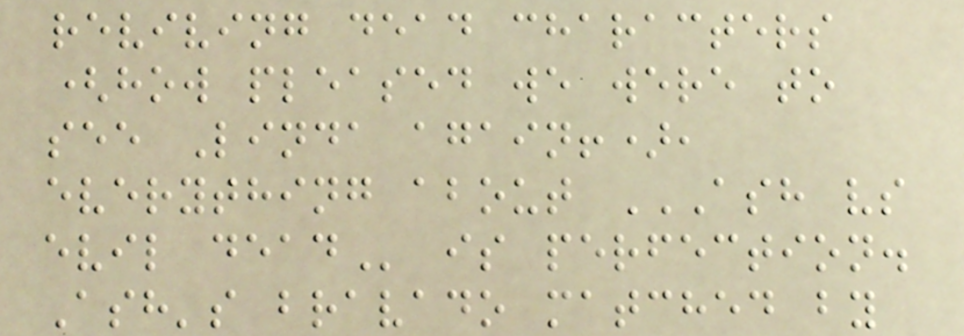reviving dead characters
(how pleased we were to
see Linda again!),
everything about ASH VS
EVIL DEAD is perfection.
Ash's bravado matched by
